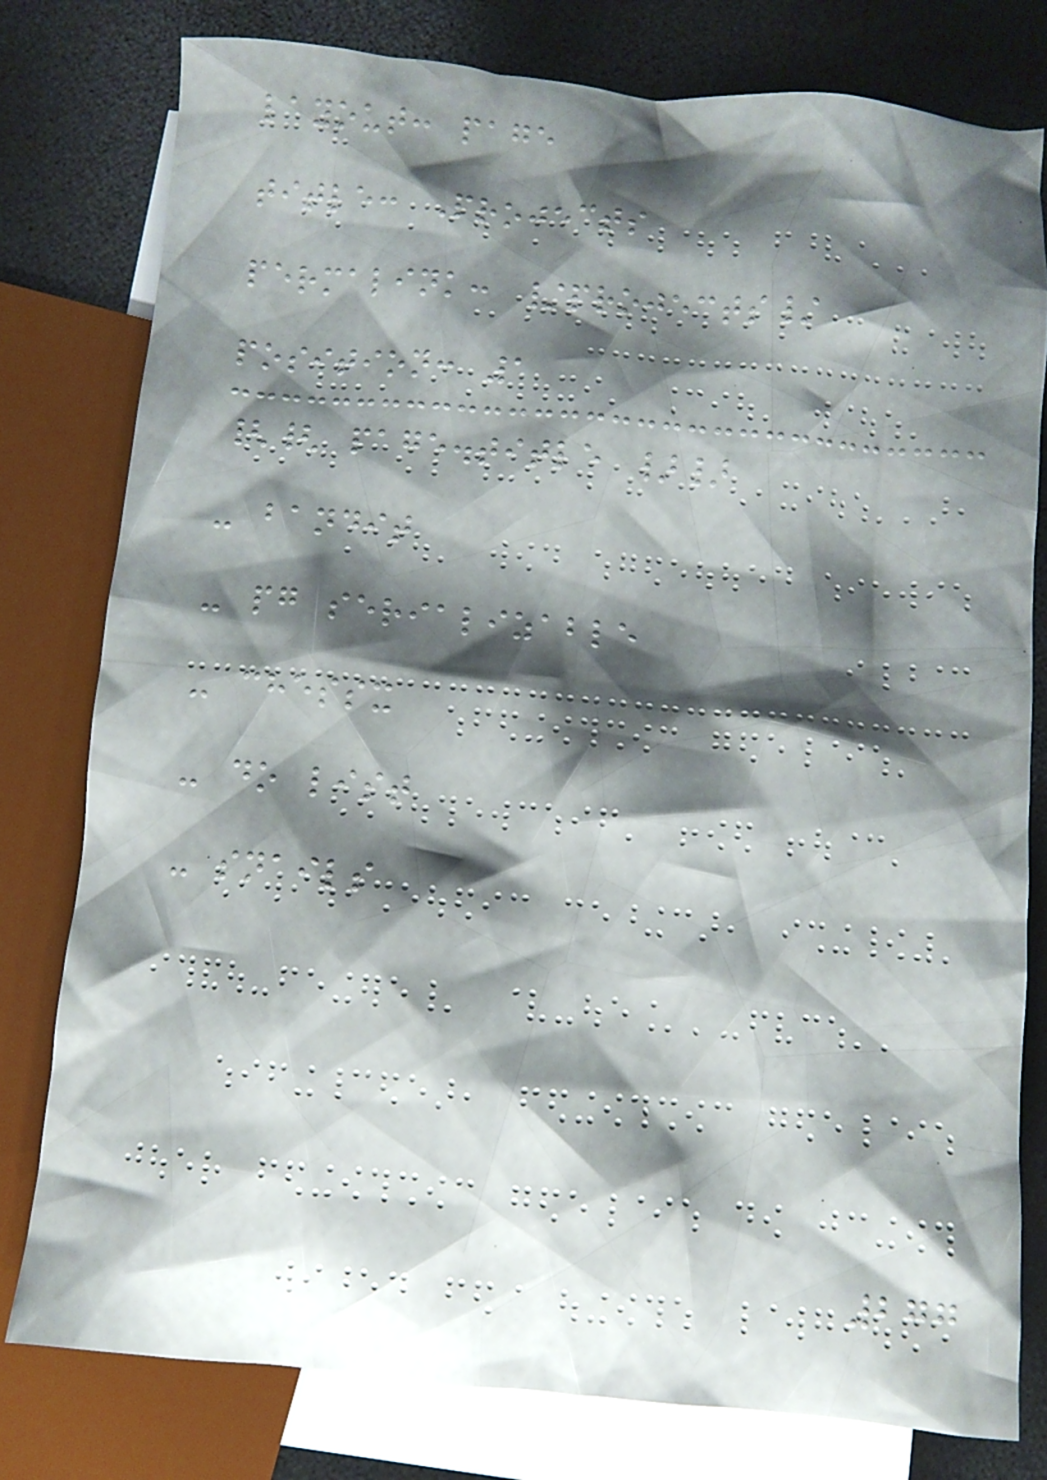layout: page
title: Projects
permalink: /projects/
position: 1
{{ page.title }}
- bandit
- pg serializable
- chessx
- do list
- snails
277
